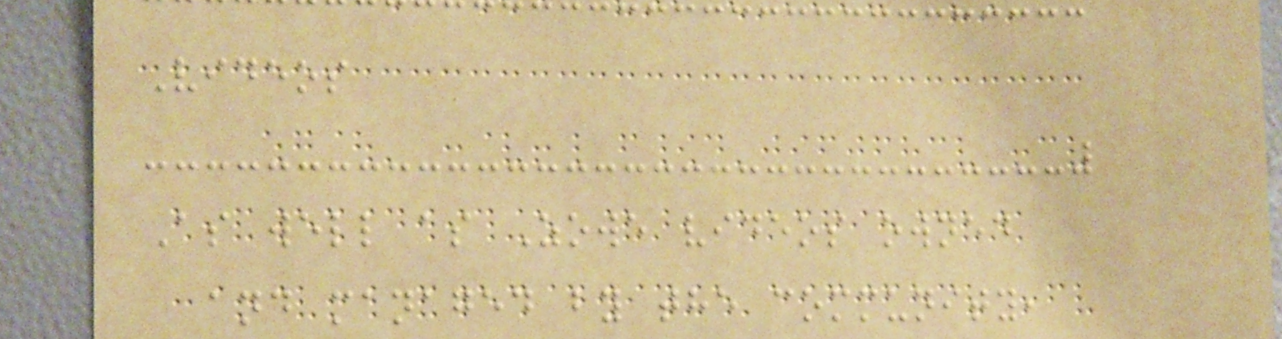Videos
As well as Zowe videos owned
and managed by the community,
